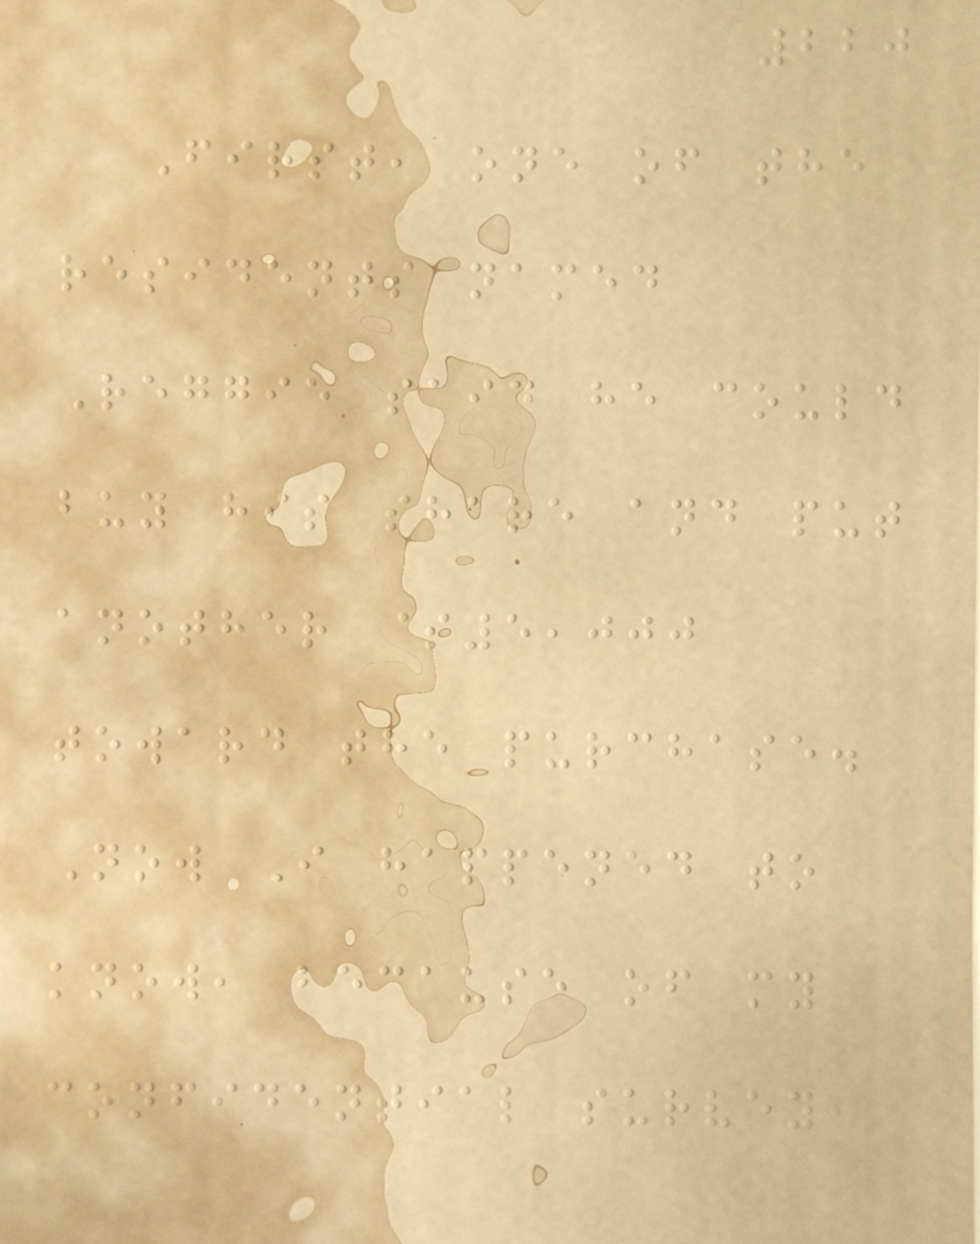220
First, one of the
residents named
Reggie said he could
buy his share and put
another $5,000
toward the purchase.
Now I happened to
know, because of my
confidential survey,
